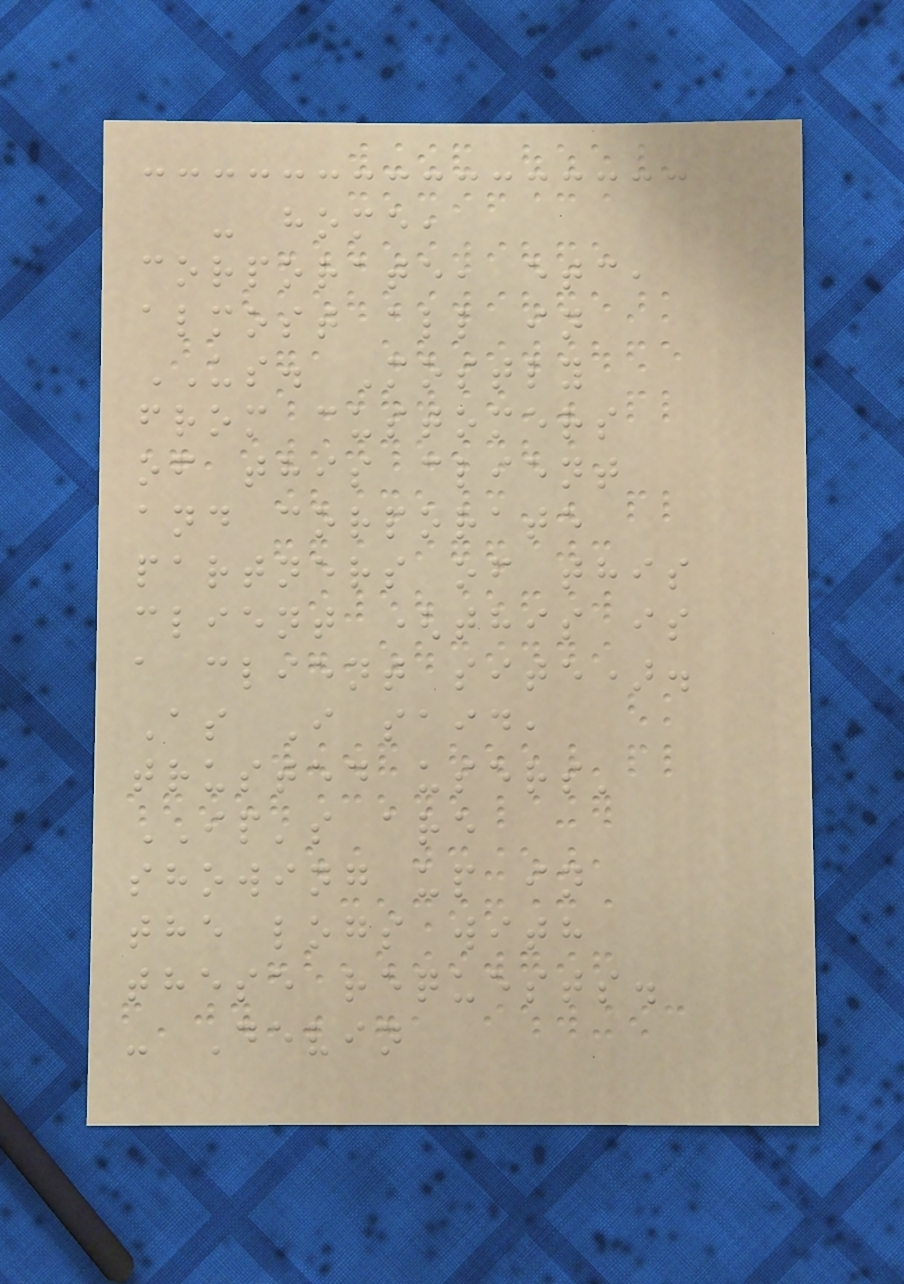- home,
corporate, etc,
almost all in
US. Mostly
from customers
of this client
and corporate
partners of this
client (this is
a client site).
As I said,
trusted users'
IP's are
showing up in
the logs with
these requests.
- Devin
